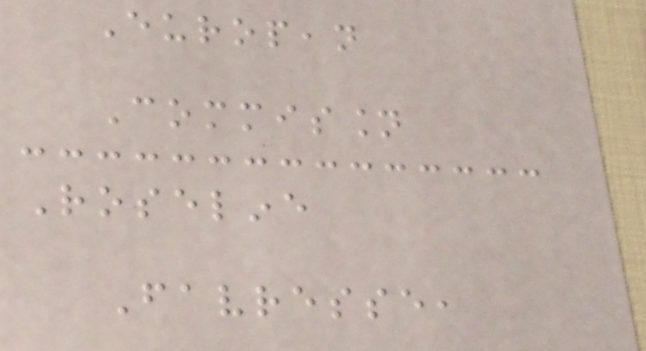European
Commission
Roseline
Favresse,
